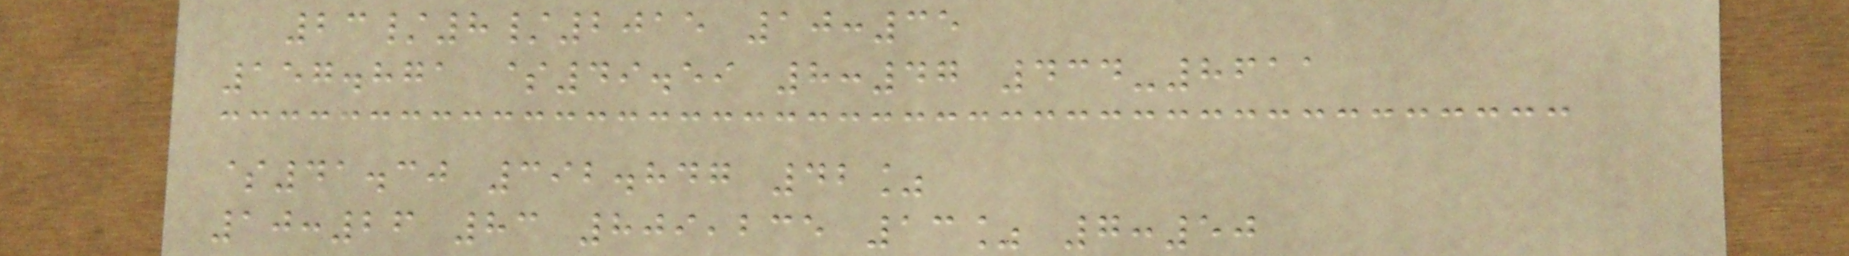23/8/2015 10:35
157.871 $49.59 8:47 434-8611
$41.30 392.847 42%
10:26 83 809,235 13% 7:50
